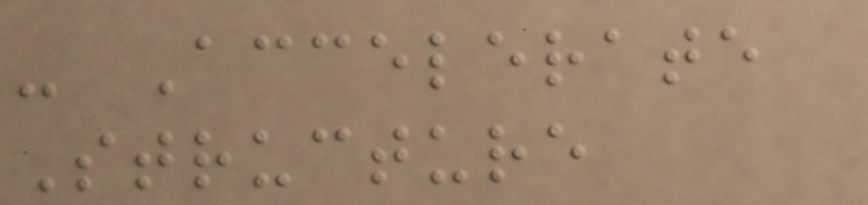- Accelerate
Structure
